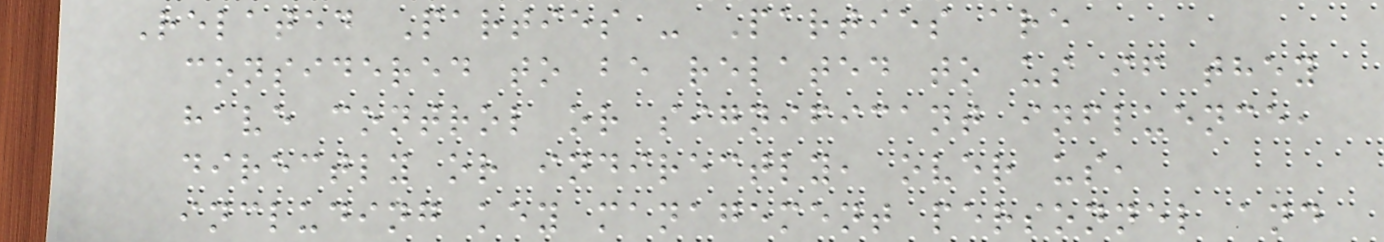Related Parties - Parties are
considered to be related to us if they
have control or significant influence,
directly or indirectly, over us,
including key management personnel and
